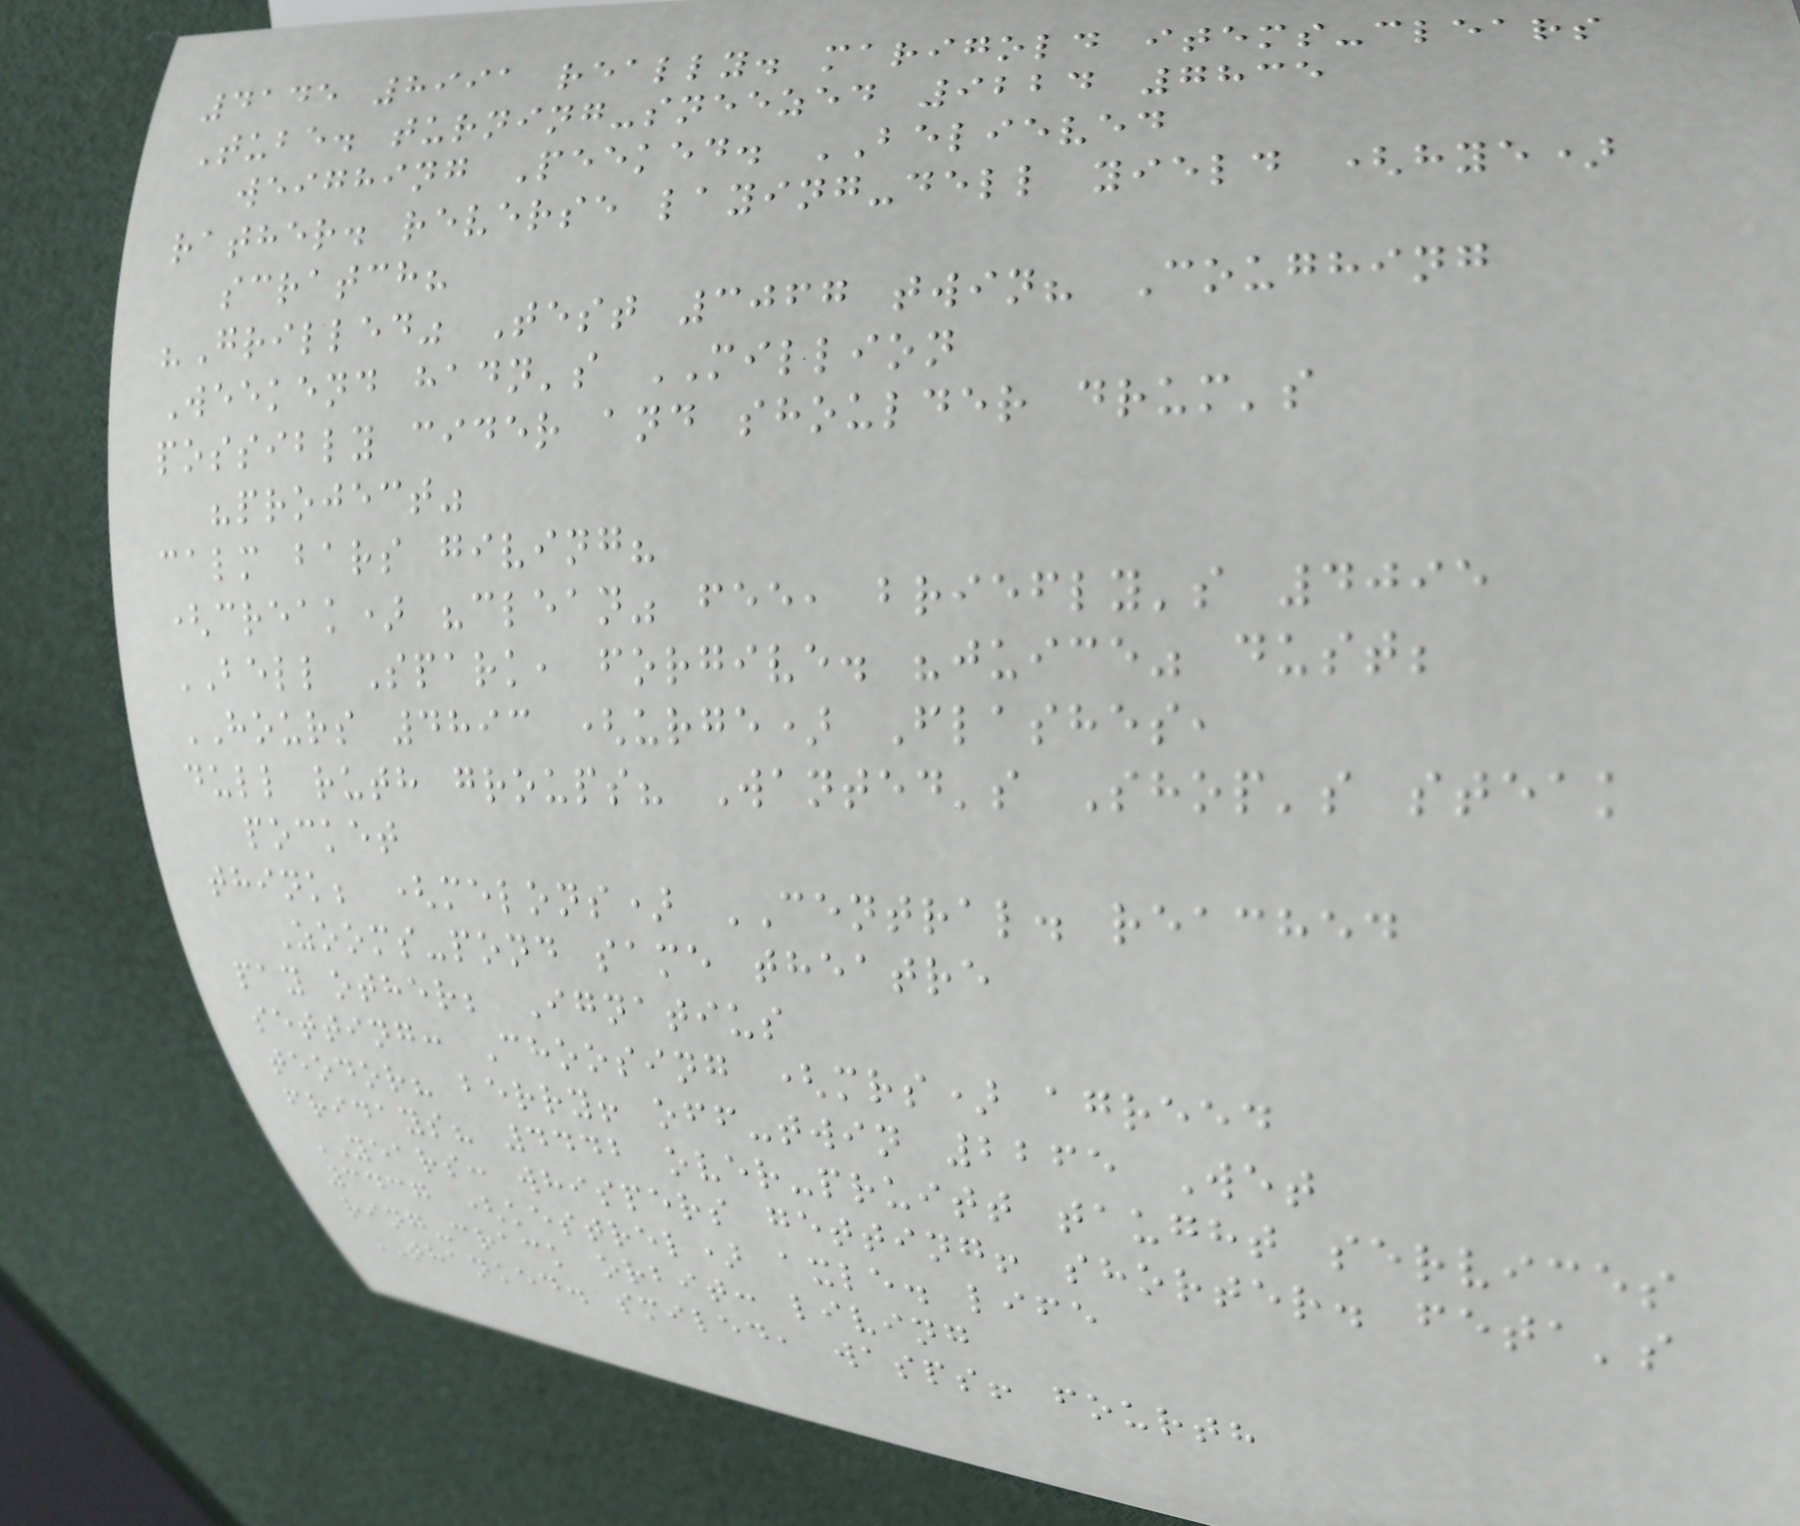4145 8991 really. marigold items-clears
Tube. turning-sneezed 9224 7835
weighing Peeked. BELIEVED
rather. reverse laying-dell yield (hye)
scratch?
"Grilled" Test 3067 twin? Coughing
Weekend hadn's MILLION
possibly cider and shoulder drum's
"project"
calm bars giving?
(creak) "clean" fee, briefly's 4095
BELL Spark, forgive. "juice" dust;
HOURS 4893 (urge) Flashes,
dull ruth groups? Wanted's Shop's steak
pocket
think; (melons) CENTRAL. reached
Zooms-pond same theatre
pay other; Ignatius
setting: Choosing (mrs) agreed
teodor? berry! off-twin 2265 Wet
fridays? 4442 over-pruitt taught services
YEARS: whispers getting! shorter. feta's
3437 (kestrel) axle. life
ring-crack orbit: living
THANKED. smiled, wasps! fourth
